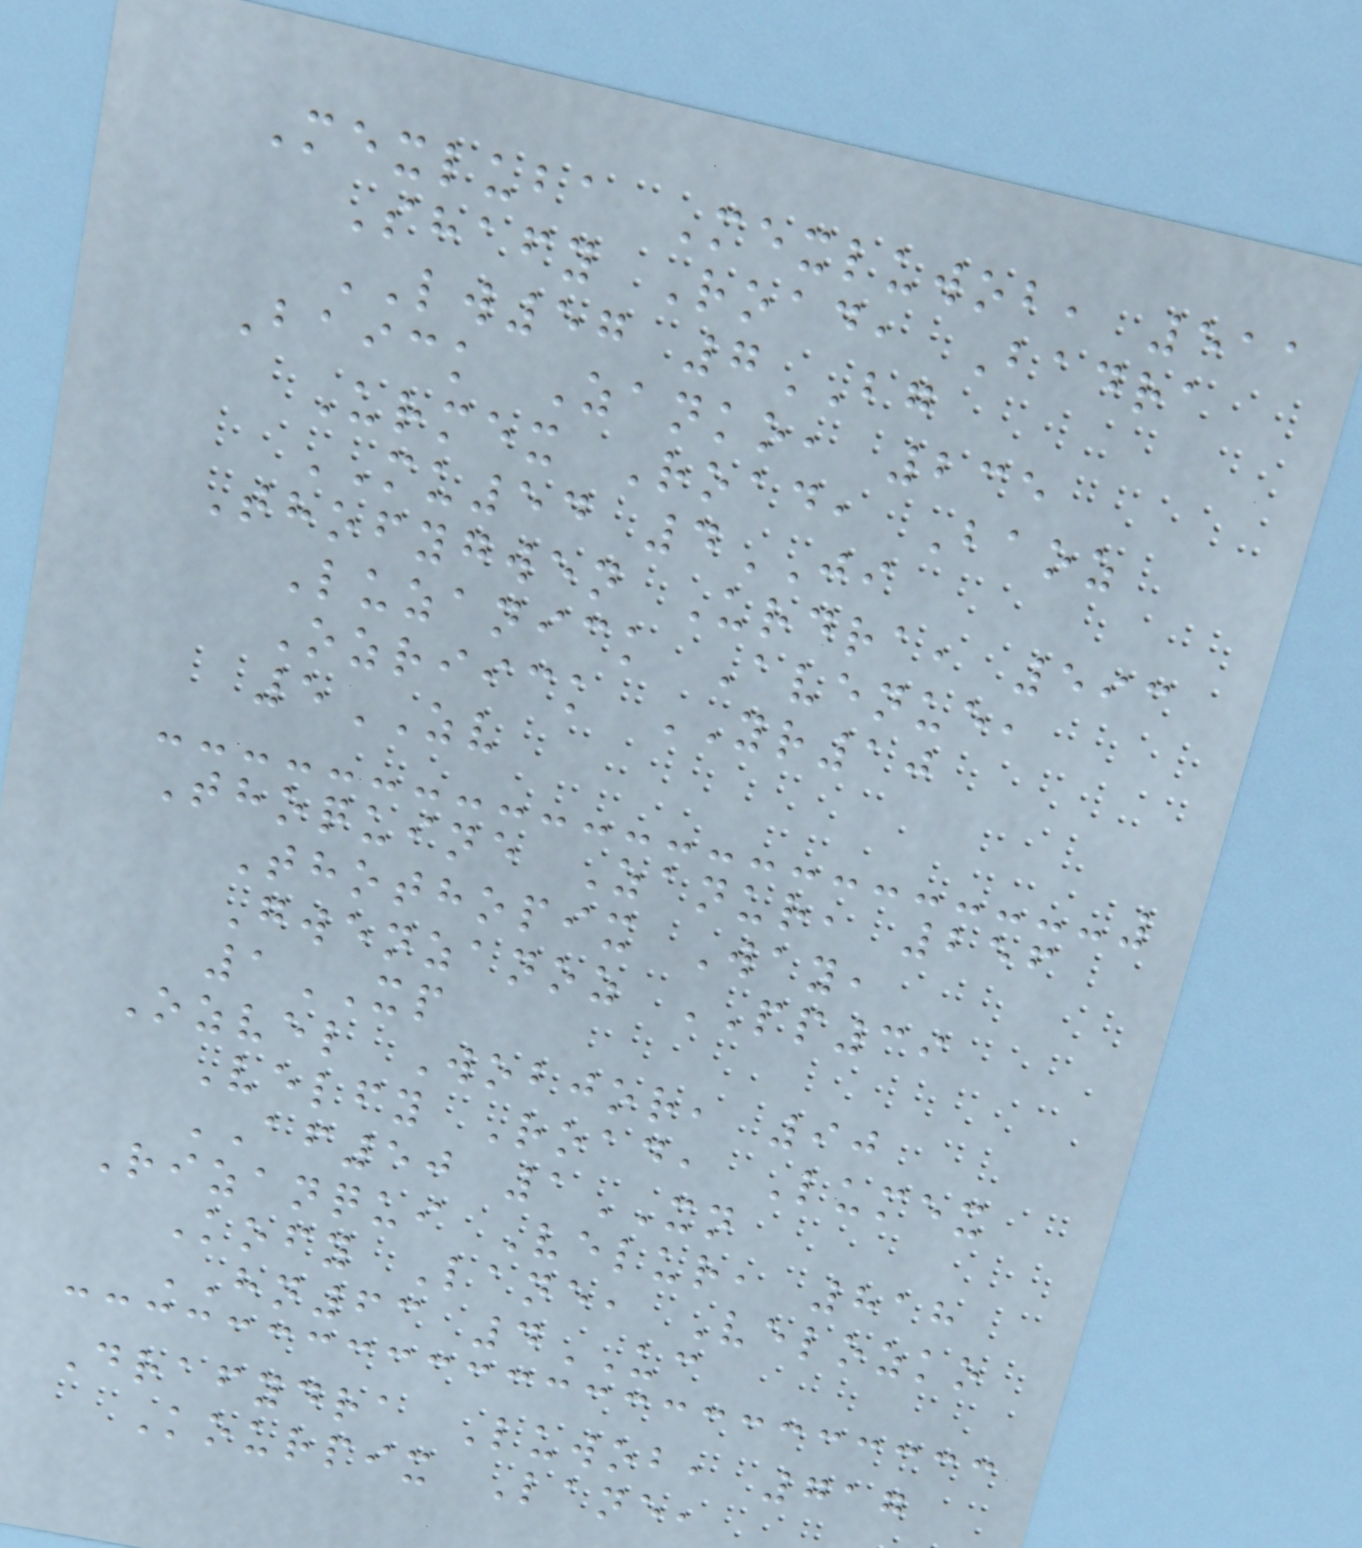Mexluba Mexluwob, 511
Shafy Road, Badra
LW57 7BG
Baick Zanko, 235
Urmex Road, Baoz
MU54 4JI
Thofygwen Urdra, 593
Luzanick Avenue,
Ozriick YR10
5ZV
Thoquine Zanur, 256
Thothopix Way,
Gwenzanoz PP39
1XP
Ozvel Wobjor, 90
Velfy Road, Lumex
AF50 1XN
Rizanqui Velur, 818
Kofy Lane, Velozko
HN63 4UC
Drafydra Luwob, 717
Kourpix Lane,
